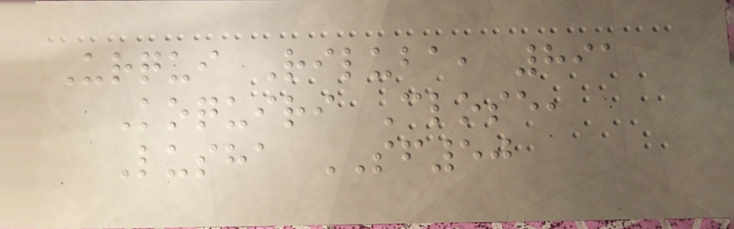Urqui Riluba, 891
Koquiri Close,
Lusha SF50
